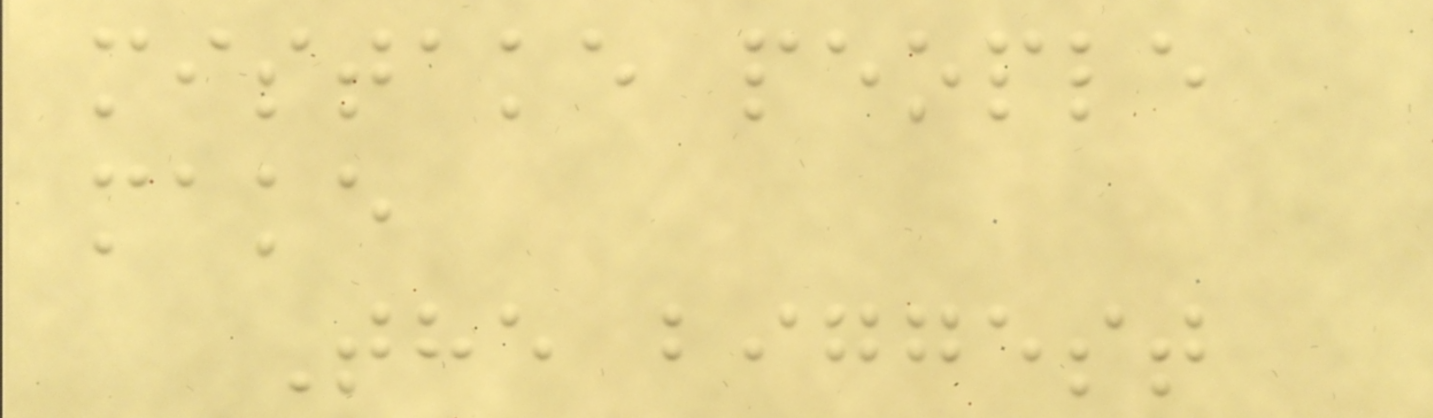mistake people
make
The biggest
